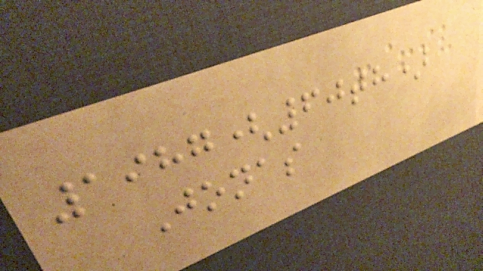1987(60th)
Jonas
